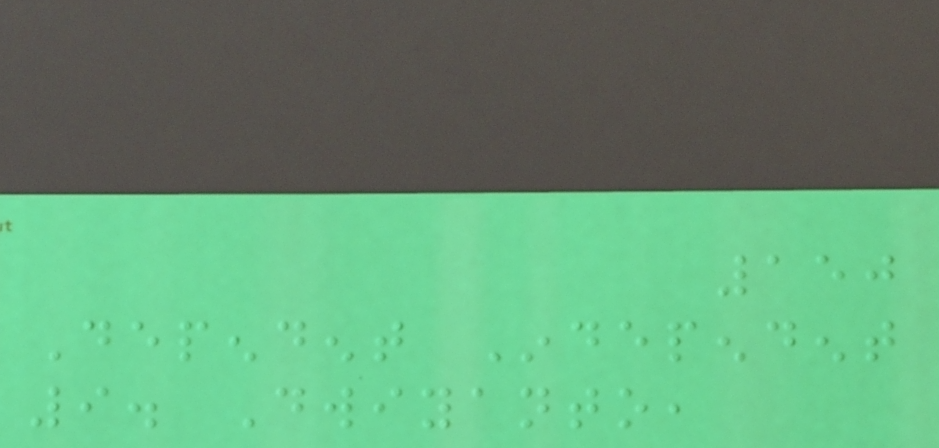150
Dependent Independent
9. Dwiyanto,
